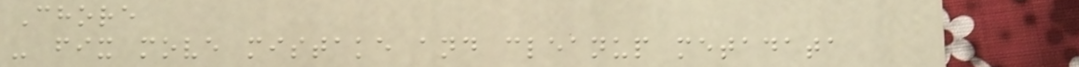Chore
- fix move mistake and cleanup metadata
